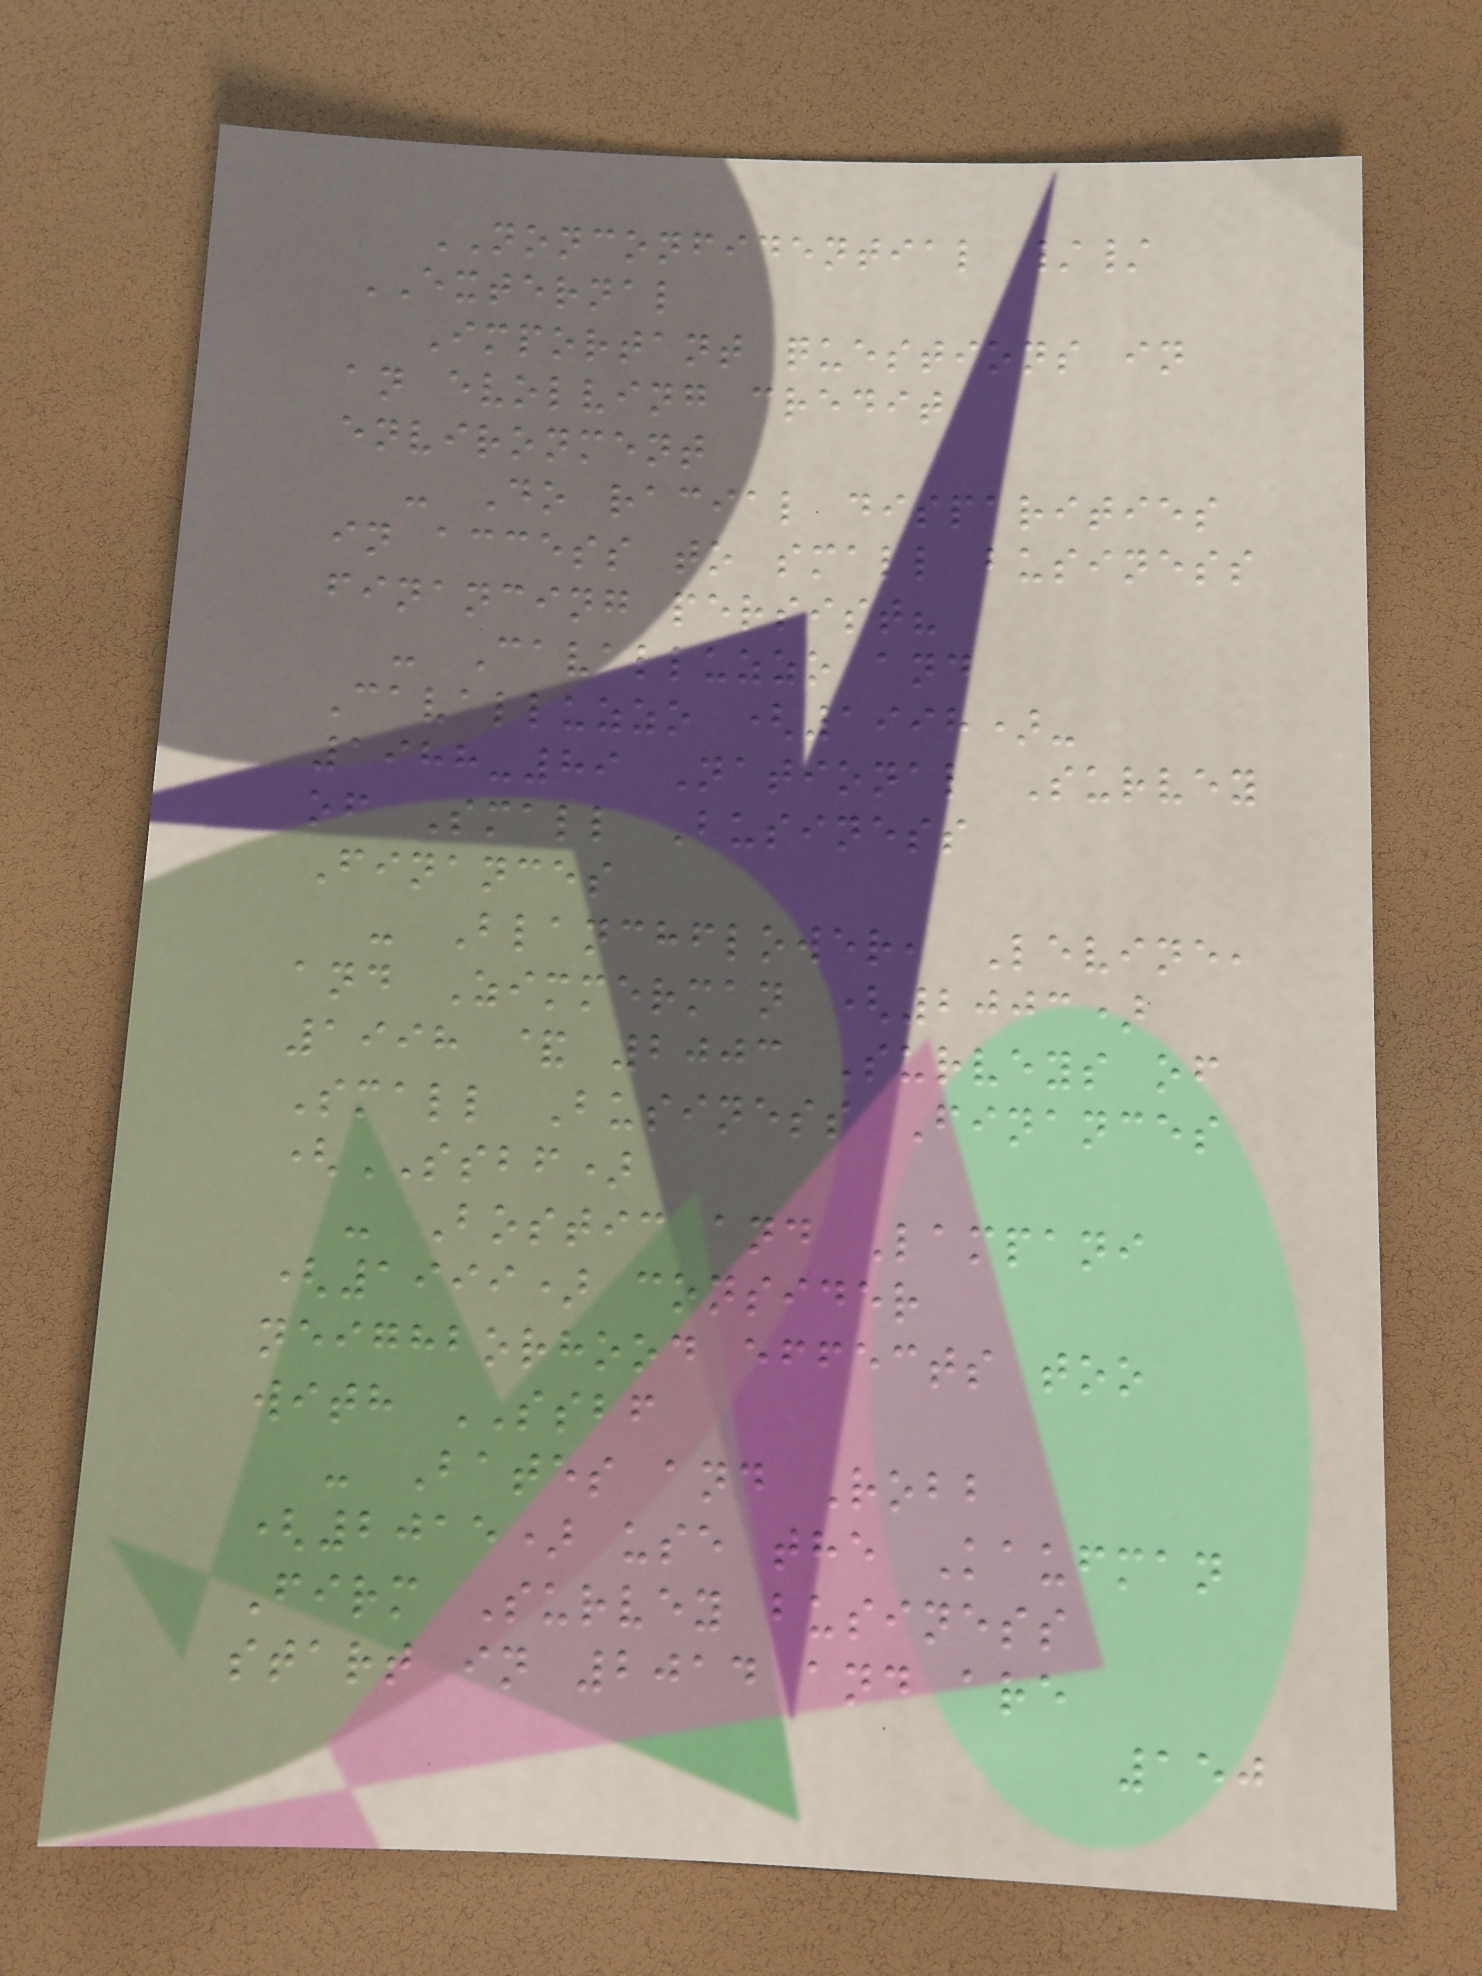NONCONFIDENTIAL //
EXTERNAL
Important questions in
an evolving credit
environment
- Do racial disparities
in access to small business
financing persist?
- Cavalluzzo and
Cavalluzzo (1998)-
1988-89 National Survey
of Small Business
Finances
- Blanchflower, Levine,
and Zimmerman (2003)
1998 & 2003 Surveys of
Small Business Finances
(SSBF)
- Bostic and Lampani
(1999) consider
neighborhood effects too
with SSBF
- Bates and Robb
(2015) use the Kaufman
Firm Survey business
start in 2014 and are
150
